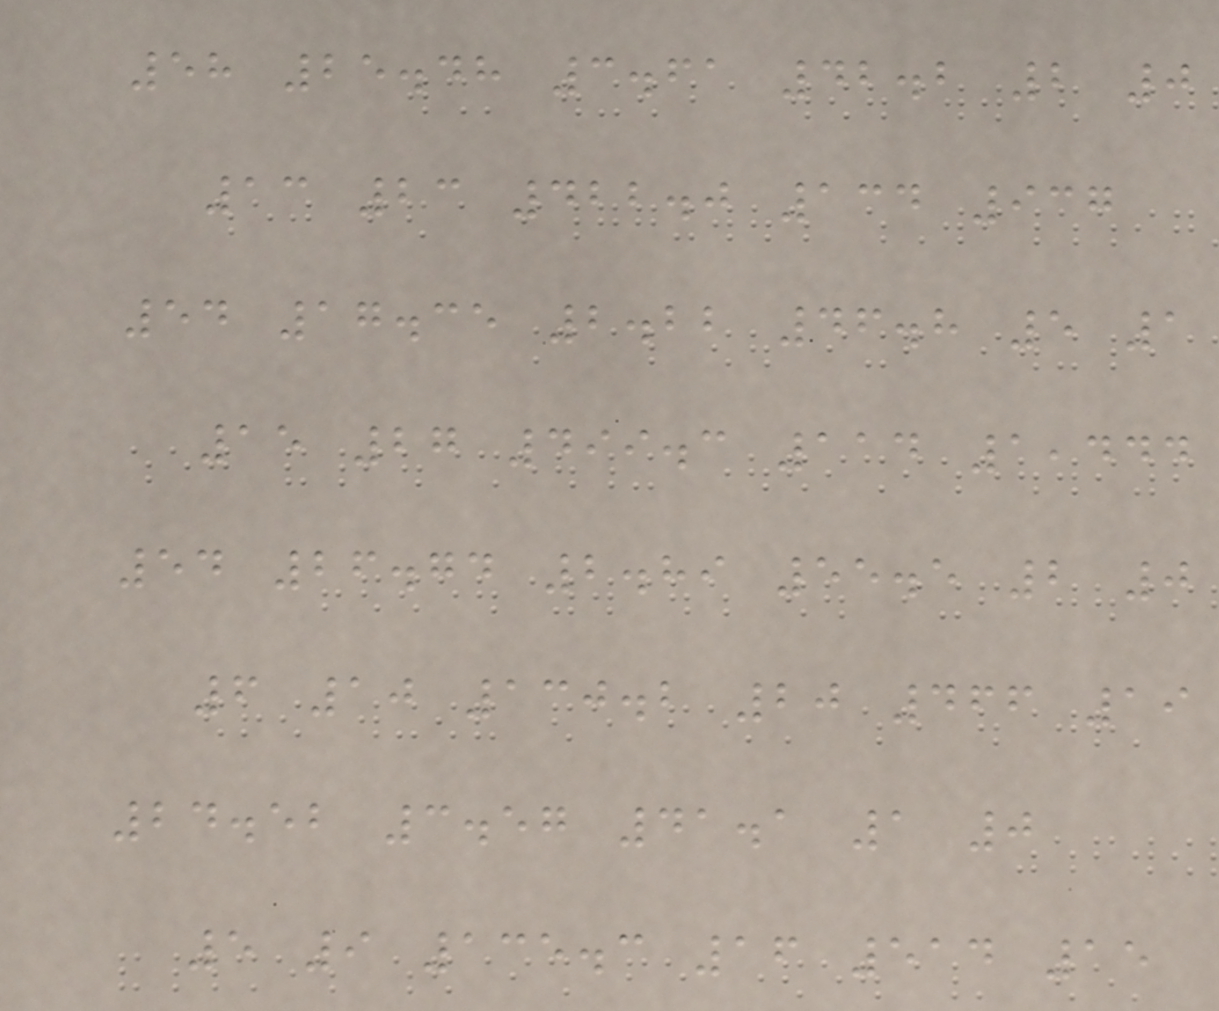58 25.48 3.61 42.2 2 0
13 23 422.0 134 937
54 17.35 2.22 46.8 5 1
15 27 499.3 114 1,444
54 26.74 2.89 55.5 2 0
6 10 130.2 20 466 19
24.52 3.57 41.1 1 0
5 9 135.3 16 514 15
